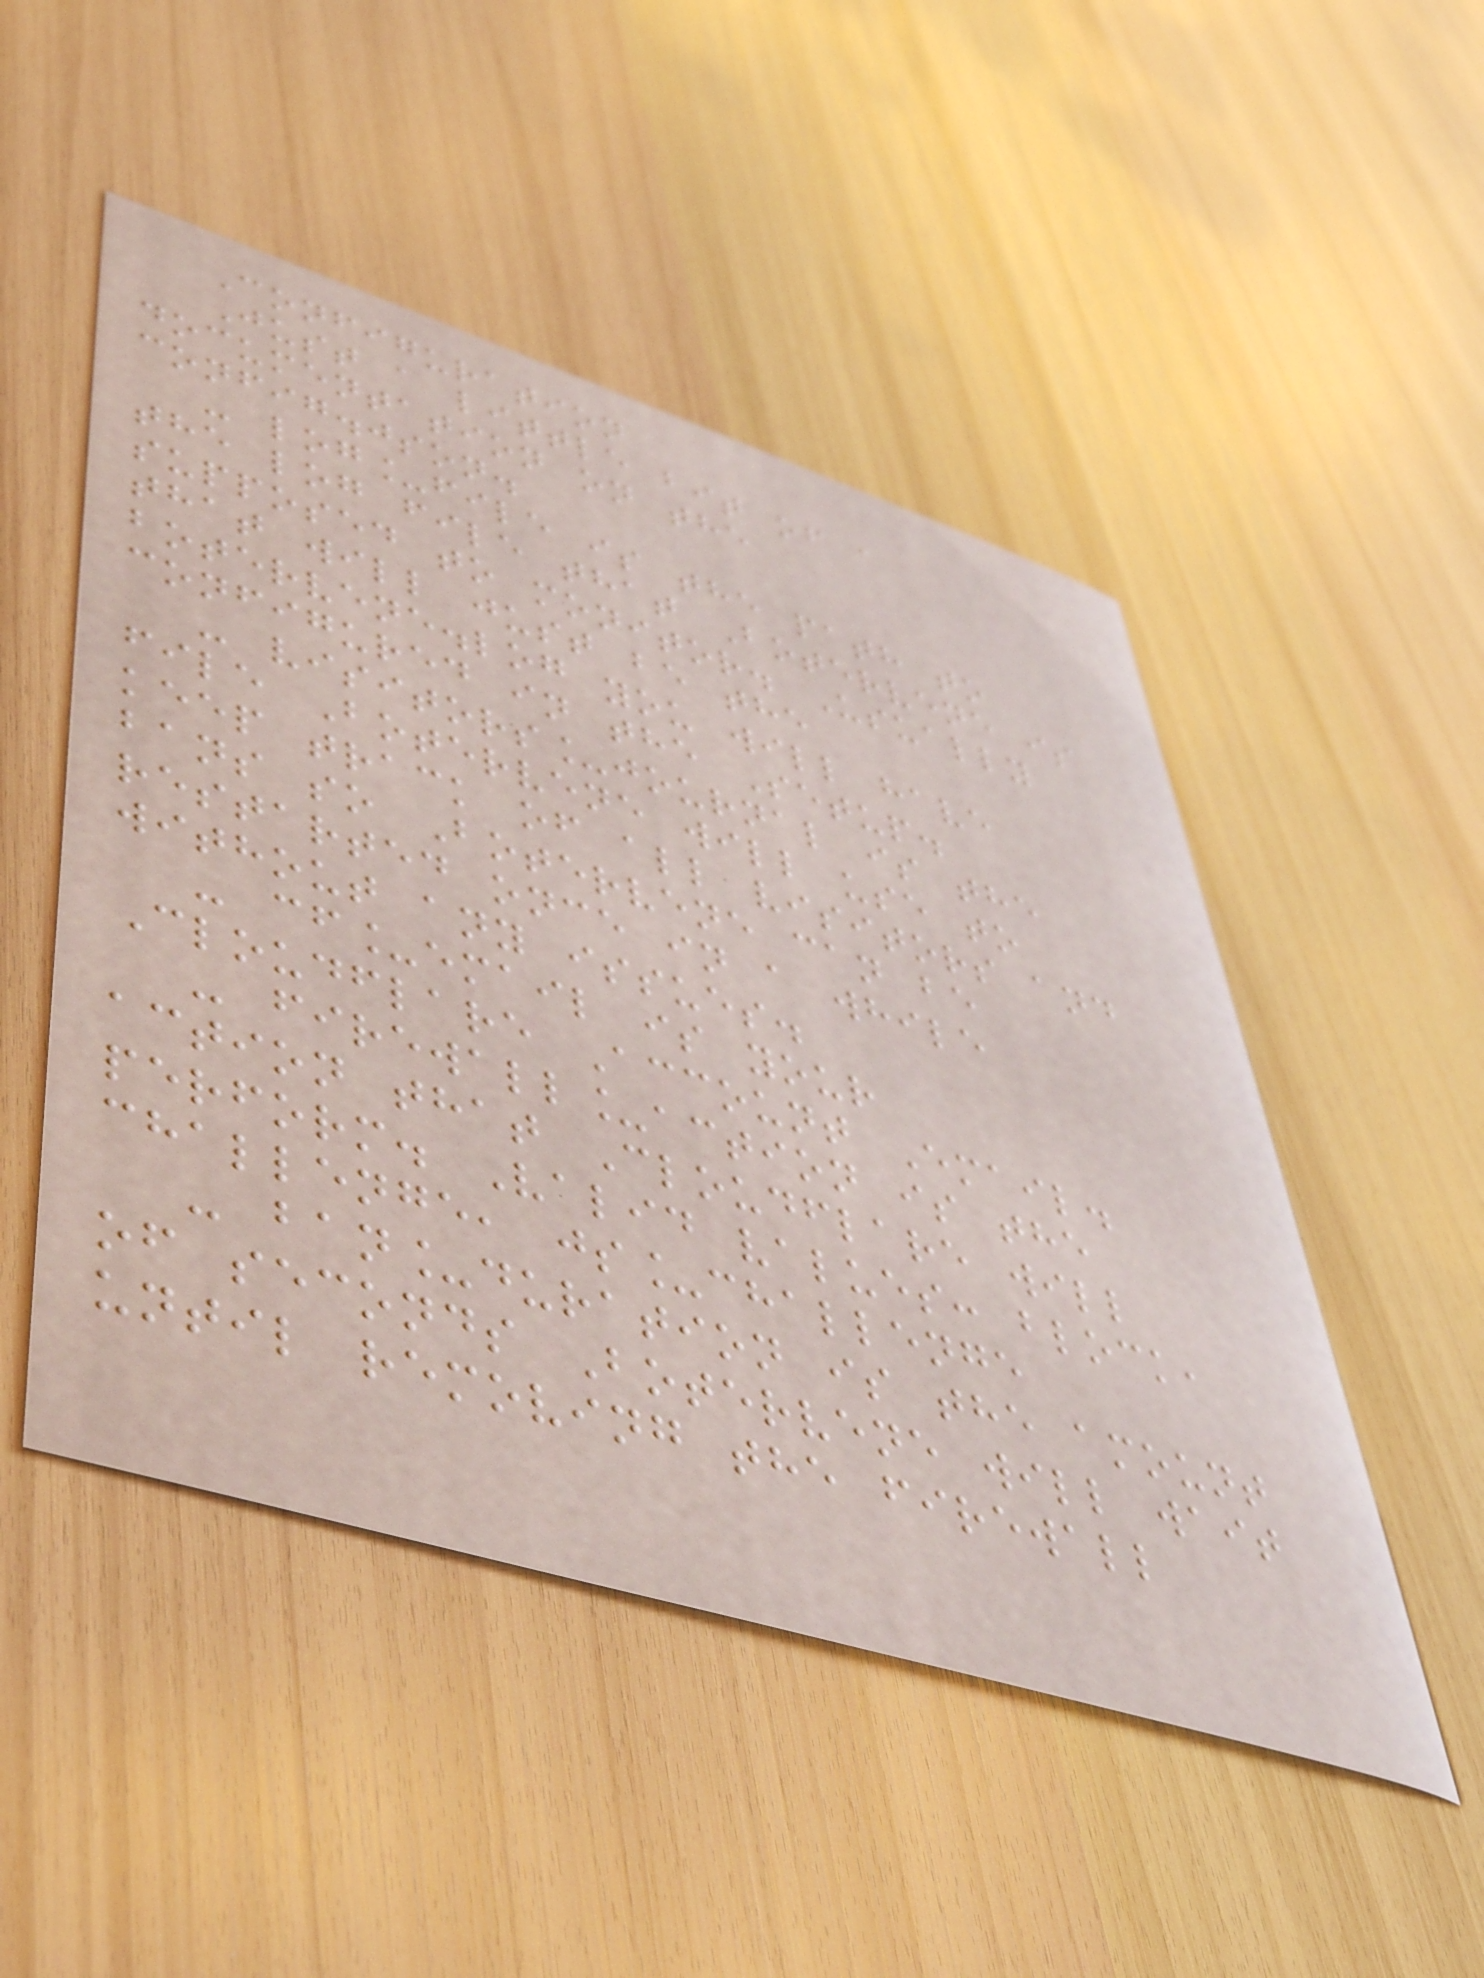Configuration
Just a little bit of a
documentation on the
config.json.
- log_file is the path to
the log file that Botervene is
supposed to monitor. Usually
that will just be the
botervene.log you will have
configured in the Setup.
- visitors_journal is the
file Botervene will use to
keep track of all visitors and
bans so Botervene can be
restarted once in a while
without any issues.
- cf_email is your
Cloudflare Account Email.
- firewall_action is the
action that Cloudflare will
perform. Valid values: block,
challenge, js_challenge
- ban_duration is the amount
of seconds Botervene will wait
until removing the firewall
